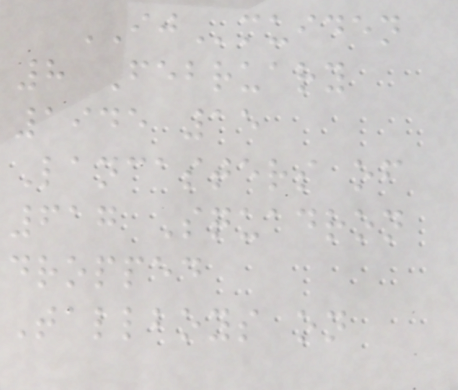IJmuiden
8 February
1945 15
Lancasters of
617 Squadron
dropped
Tallboys on
